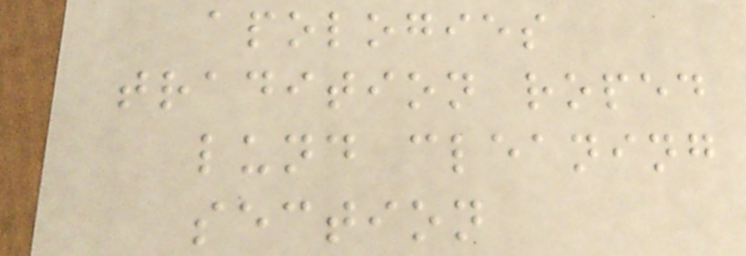apologies
tradition roped
lund cleaning
section
